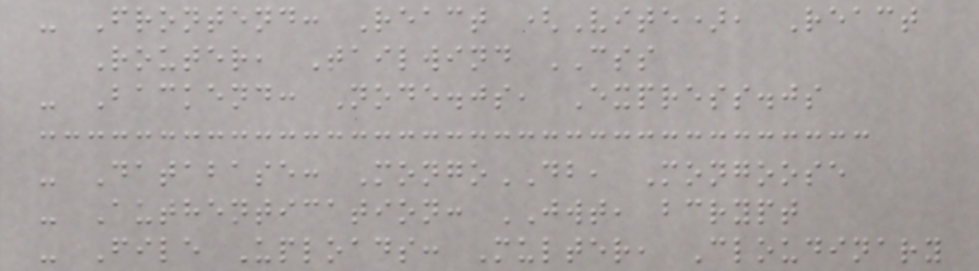- Frontend: React (Vite), React
Router, Tailwind CSS
- Backend: Node.js, Express.js
- Database: MongoDB, Mongoose
- Authentication: JWT, bcrypt
- File Uploads: Multer, Cloudinary
